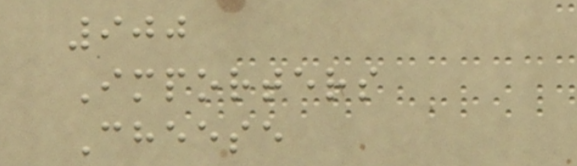900
Importers
Cheese
